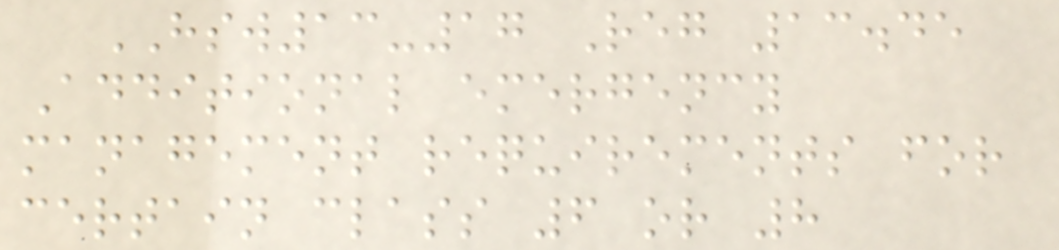HSW13-17 Reg 13.45
Additional emergency
management requirements for
certain class 6 or 8
